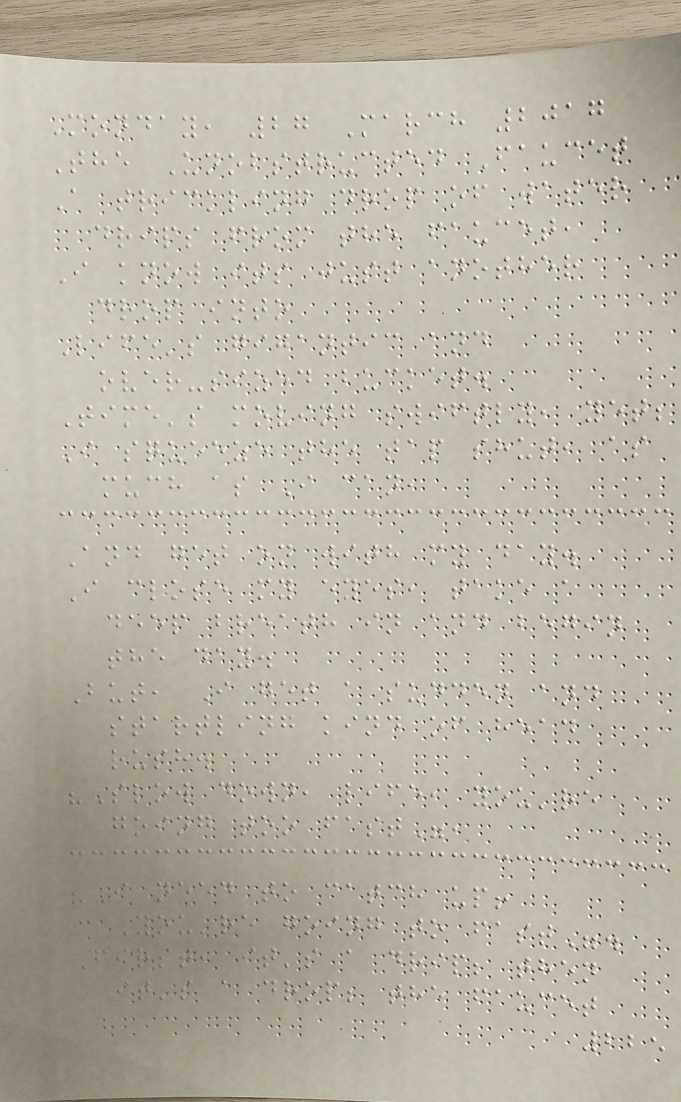Monday, 27 March 2017
The Unobstructed Faucet
A trickling drop of water
drips from the faucet,
I know its just another
drop into
Life's gigantic and
over-sized bucket.
Time's moving swiftly, yet;
I squeeze the tap shut, as
much as I can,
And get on with my day.
I close my eyes, take a
deep breath in and begin
the day.
But, I get a sudden and
startling kind of head
rush.
"Slow down, life, you're
going too fast",
"I need to catch up!
You're going to fast".
First, it's a drip; then
it's a drop; the faucet
225
